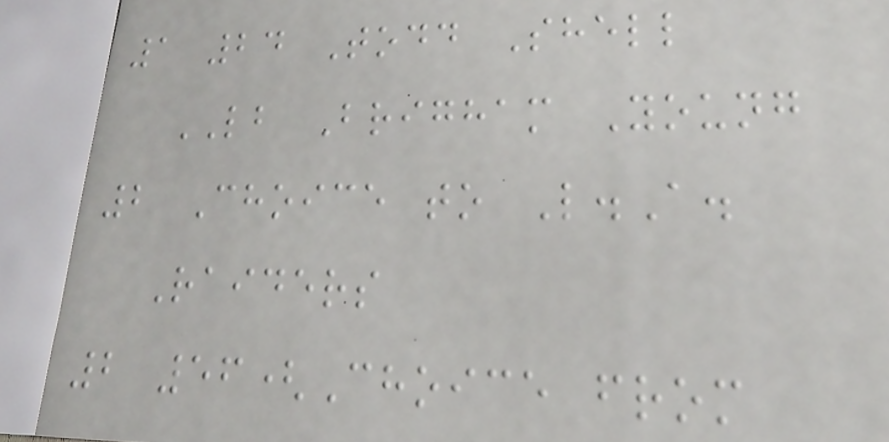1 24 Todd Shell
LB Brigham Young
2 Choice to L.A.
Raiders
2 56(Choice from
